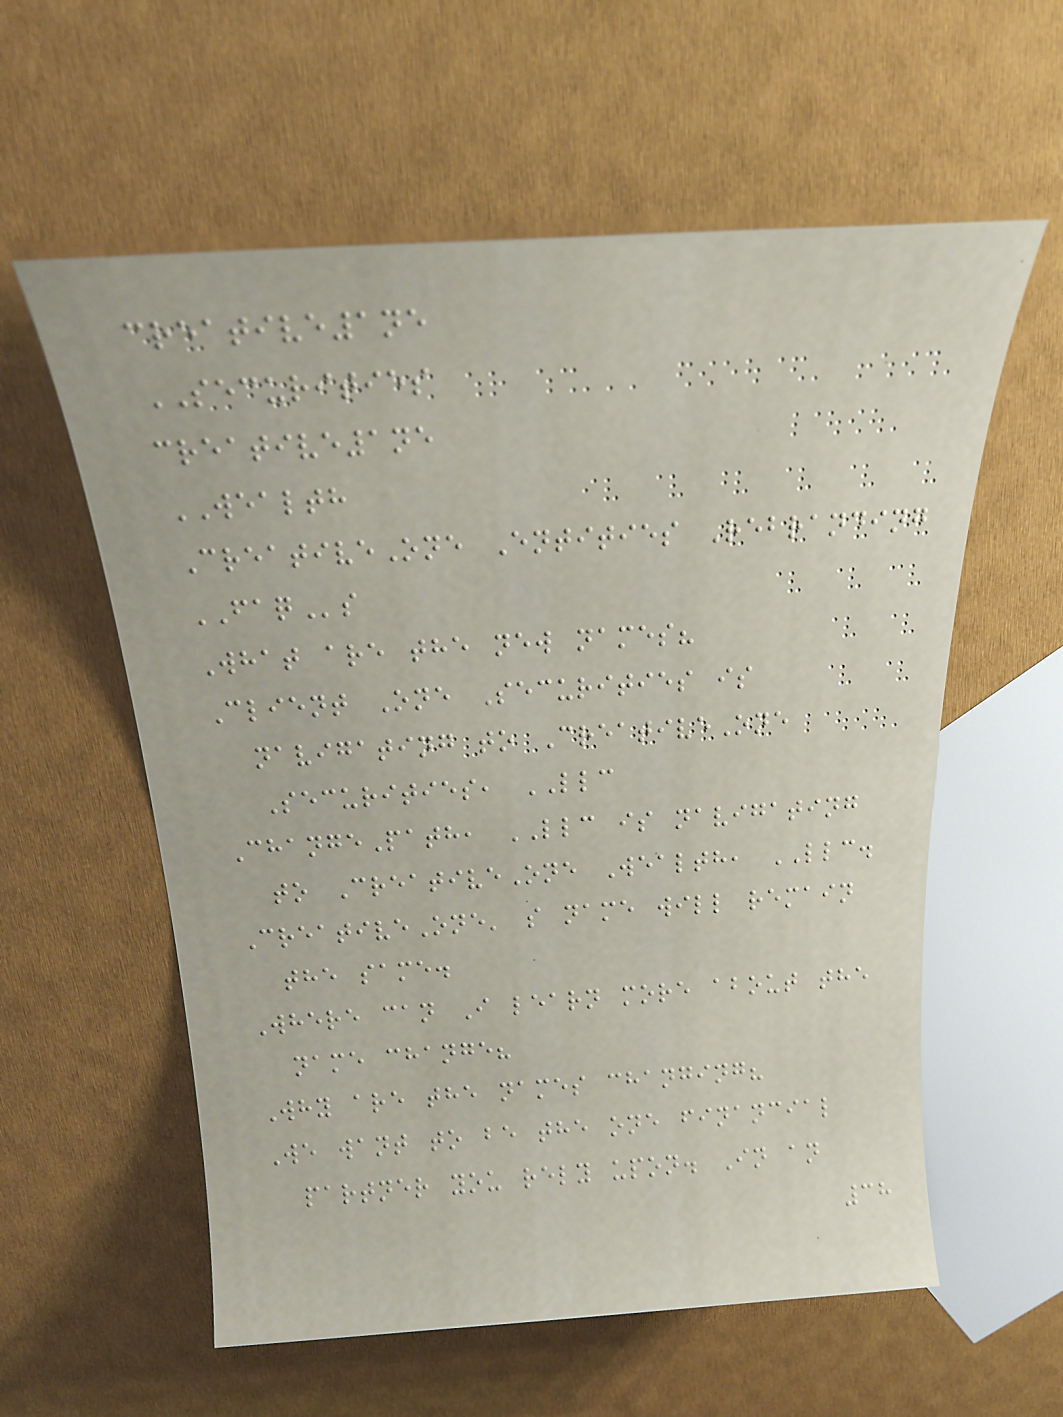creative1ne
SECURITIES
creative1ne
WEALTH
CreativeOne Entities Rebranding
FAQs
What are the new names?
Client One Securities is
navigating to CreativeOne
Securities, LLC
ChangePath, LLC is navigating
to CreativeOne Wealth, LLC.
CreativeOne' s name will remain
the same.
Where can I learn more about the
name change?
Why are the names changing?
We want to be the one financial
partner you rely upon. In an
38
